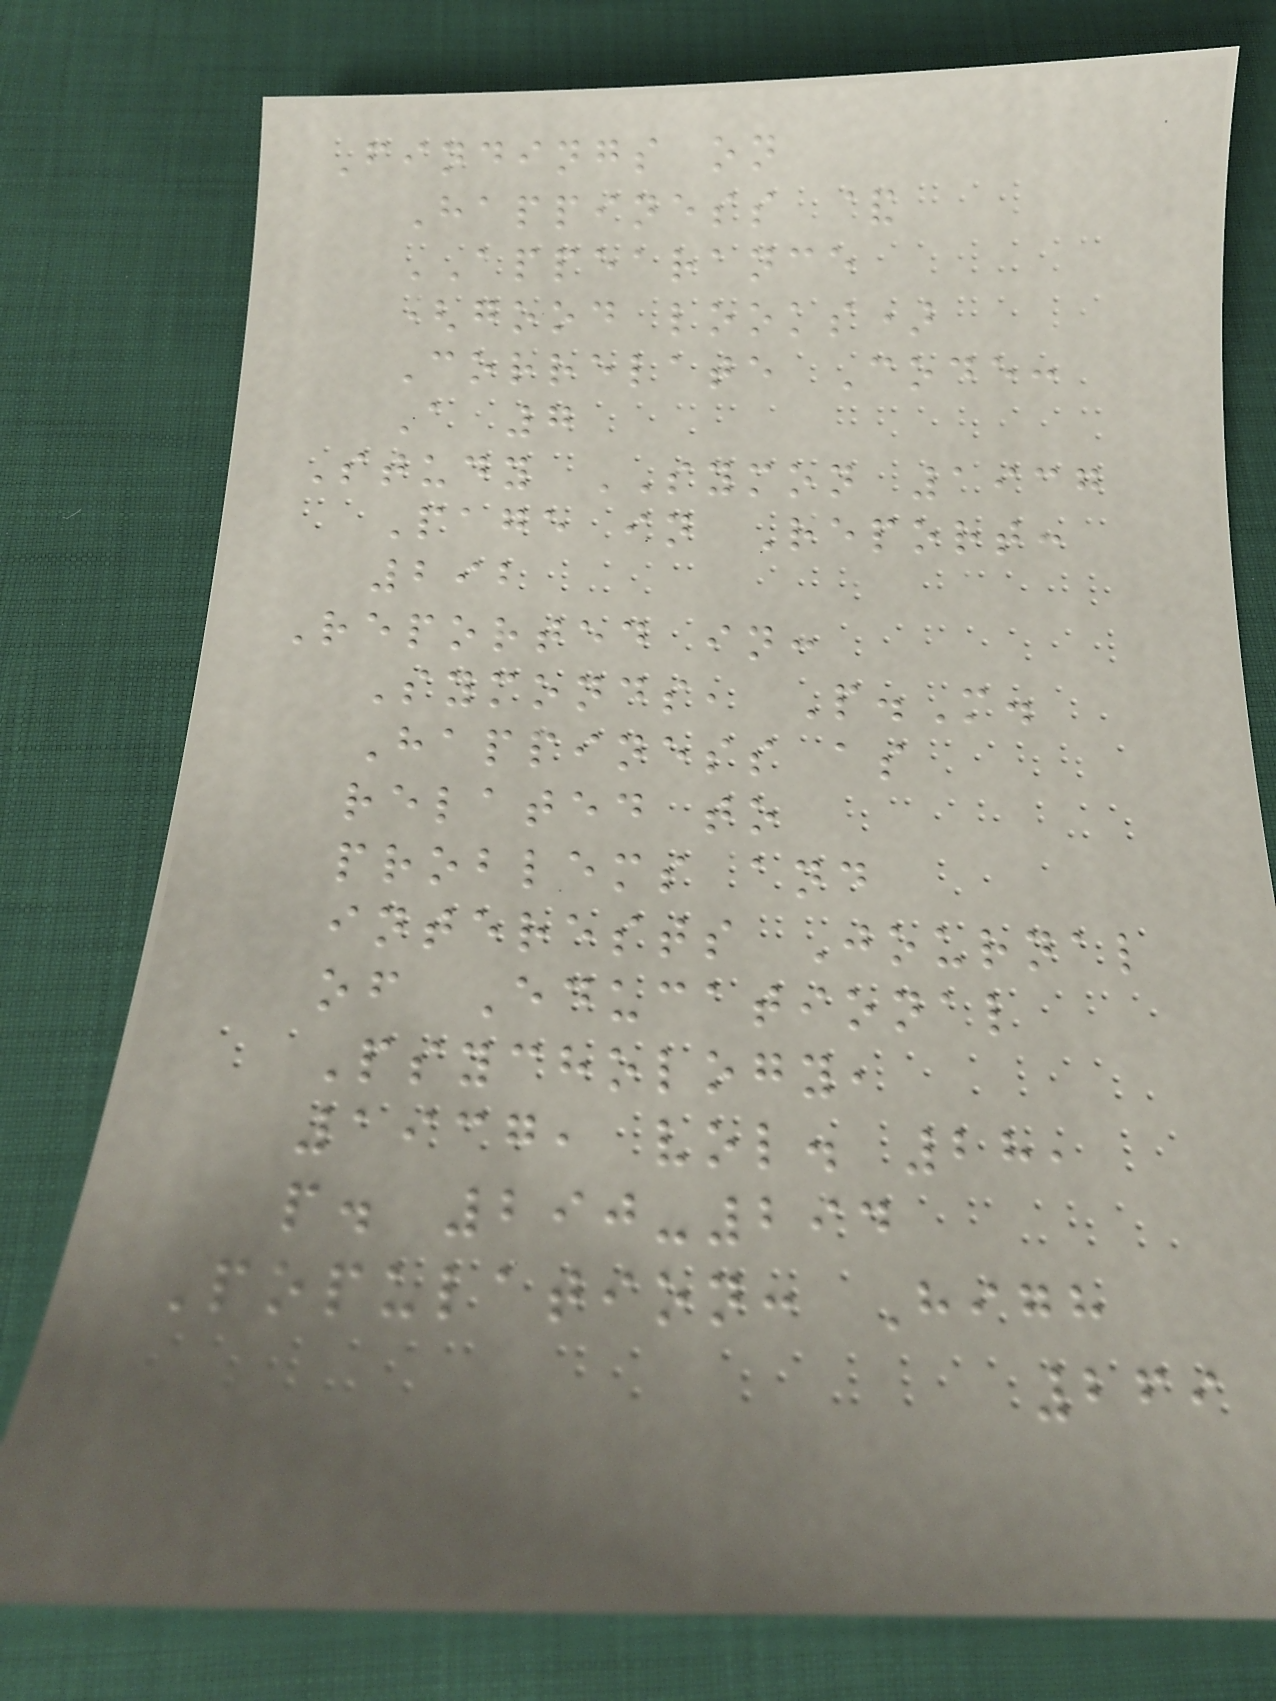Findings on
Happiness &
APPEARANCE
(good looks)
Correlate Code:
A 7
Study SYMON 1937
Page in Report:
292
Reported in:
Symonds, P.M.
Happiness as
related to
problems and
interests Journal
of Educational
Psychology,
1937, vol. 28,
p. 290-294
Population: High
269
